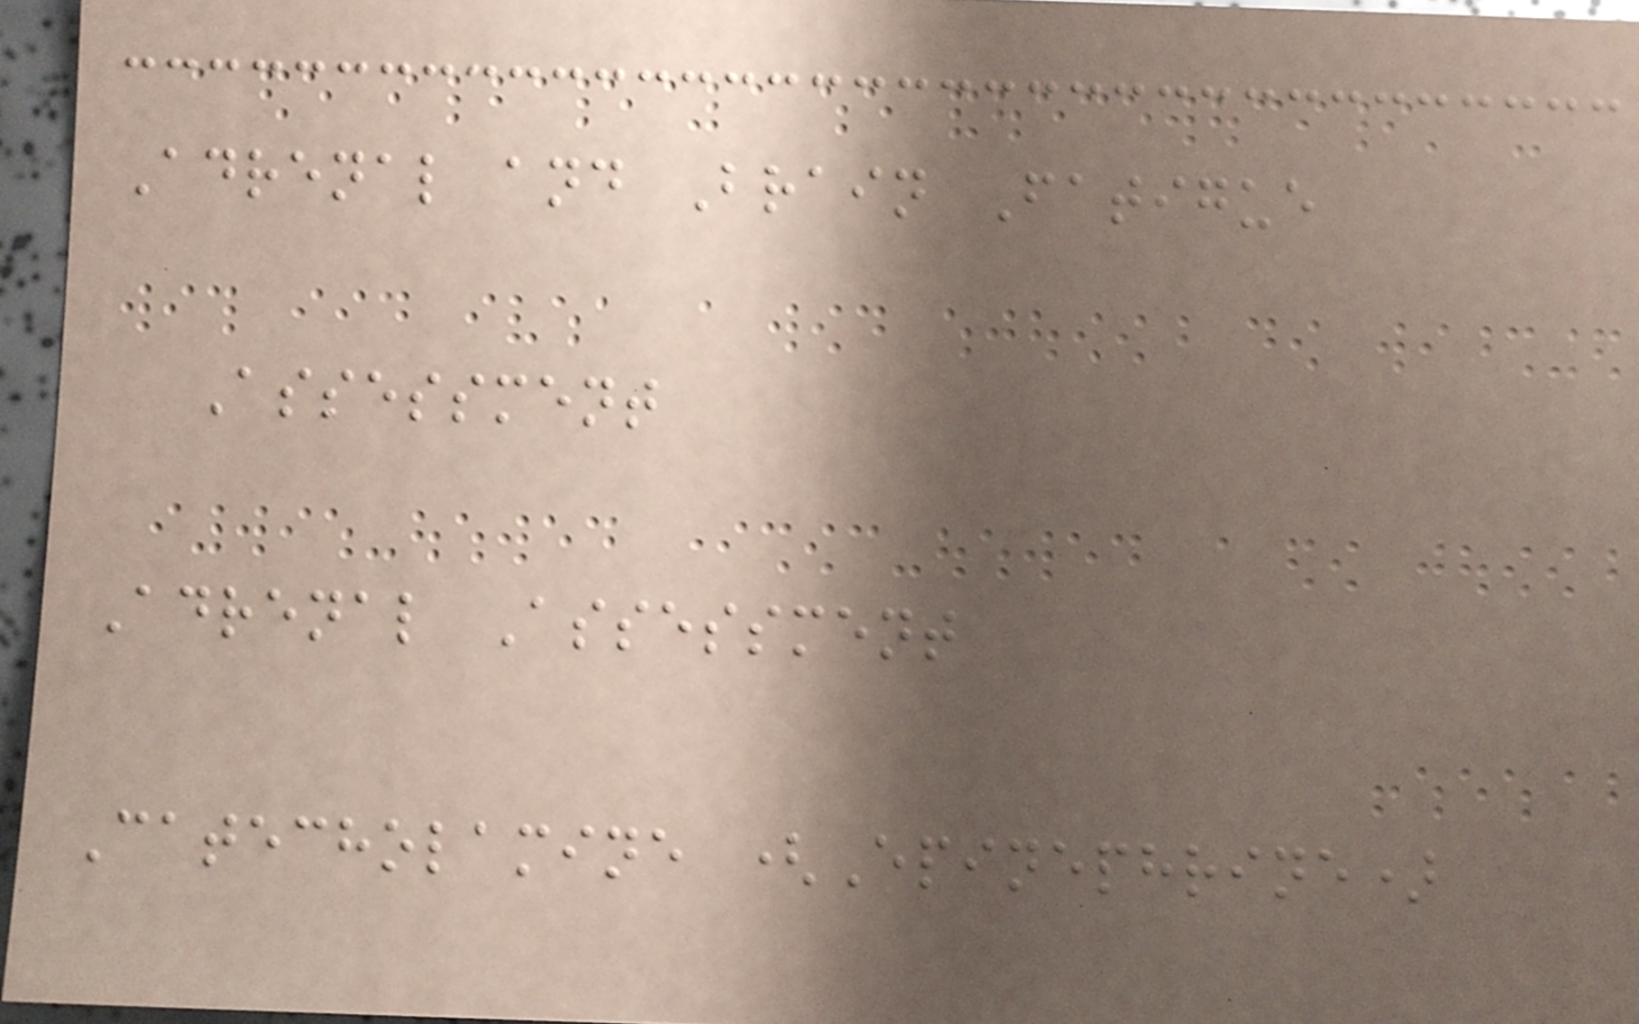Adrenal and Brain Fatigue
Assessment
Adrenal Assessment
Catecholamine (Epinephrine)
